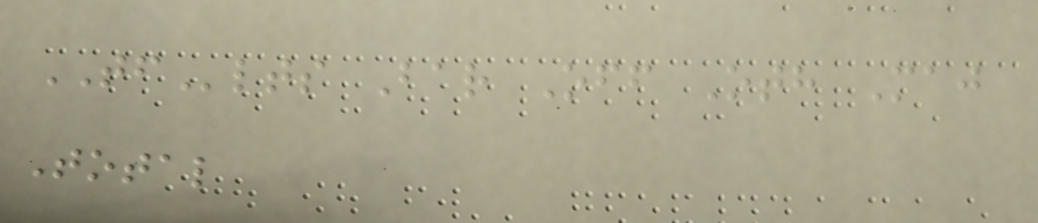TFlts Bar Off Oth Maj
Total
